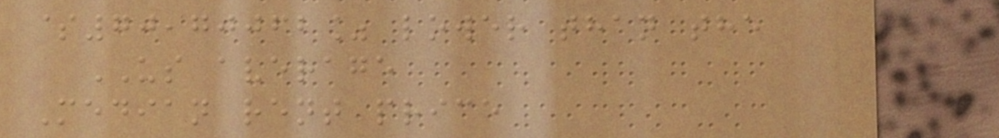$70,70062% lower than the
US average
Median rent price
